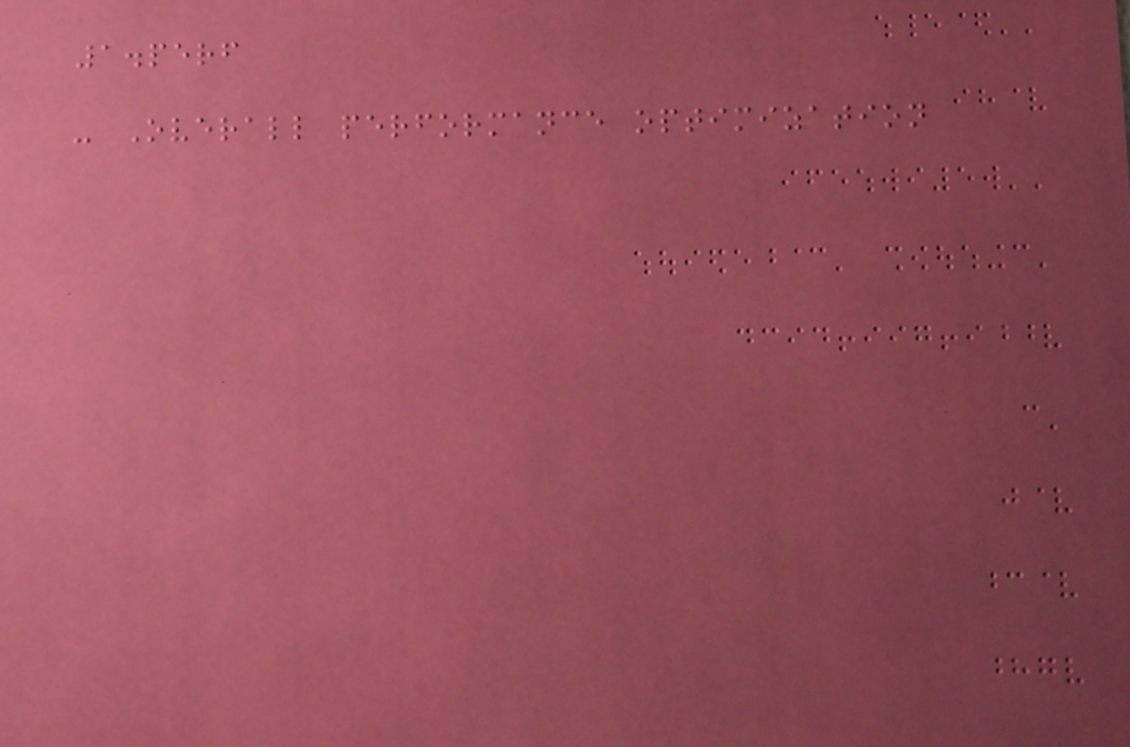1.perf
- Overall performance optimization
